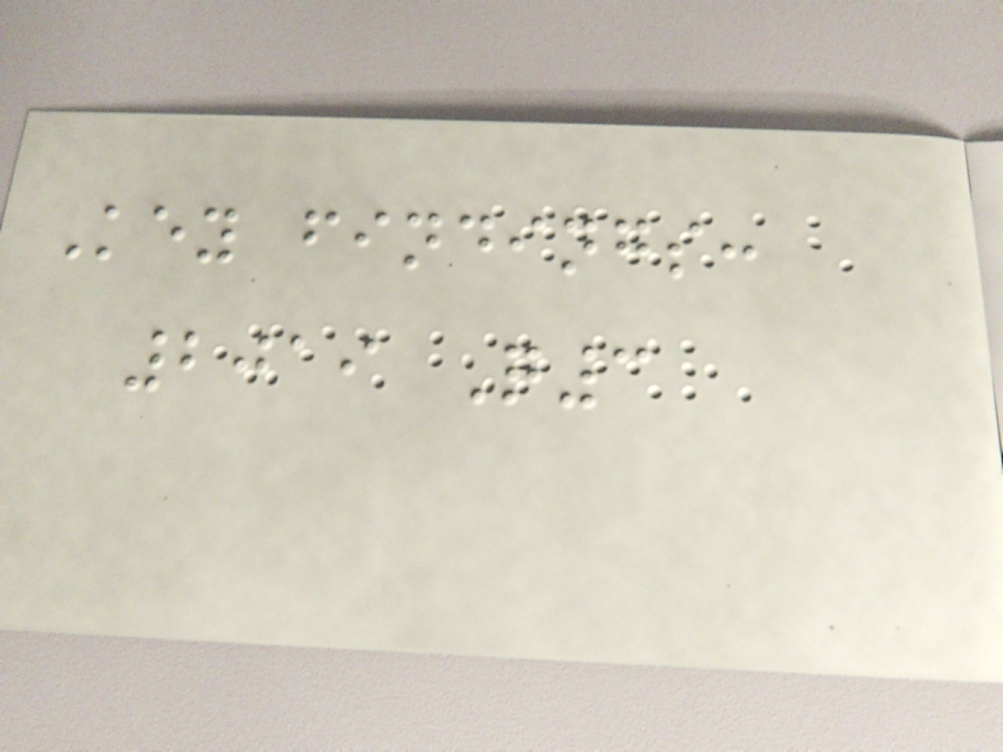Key findings:
2019 Q3
